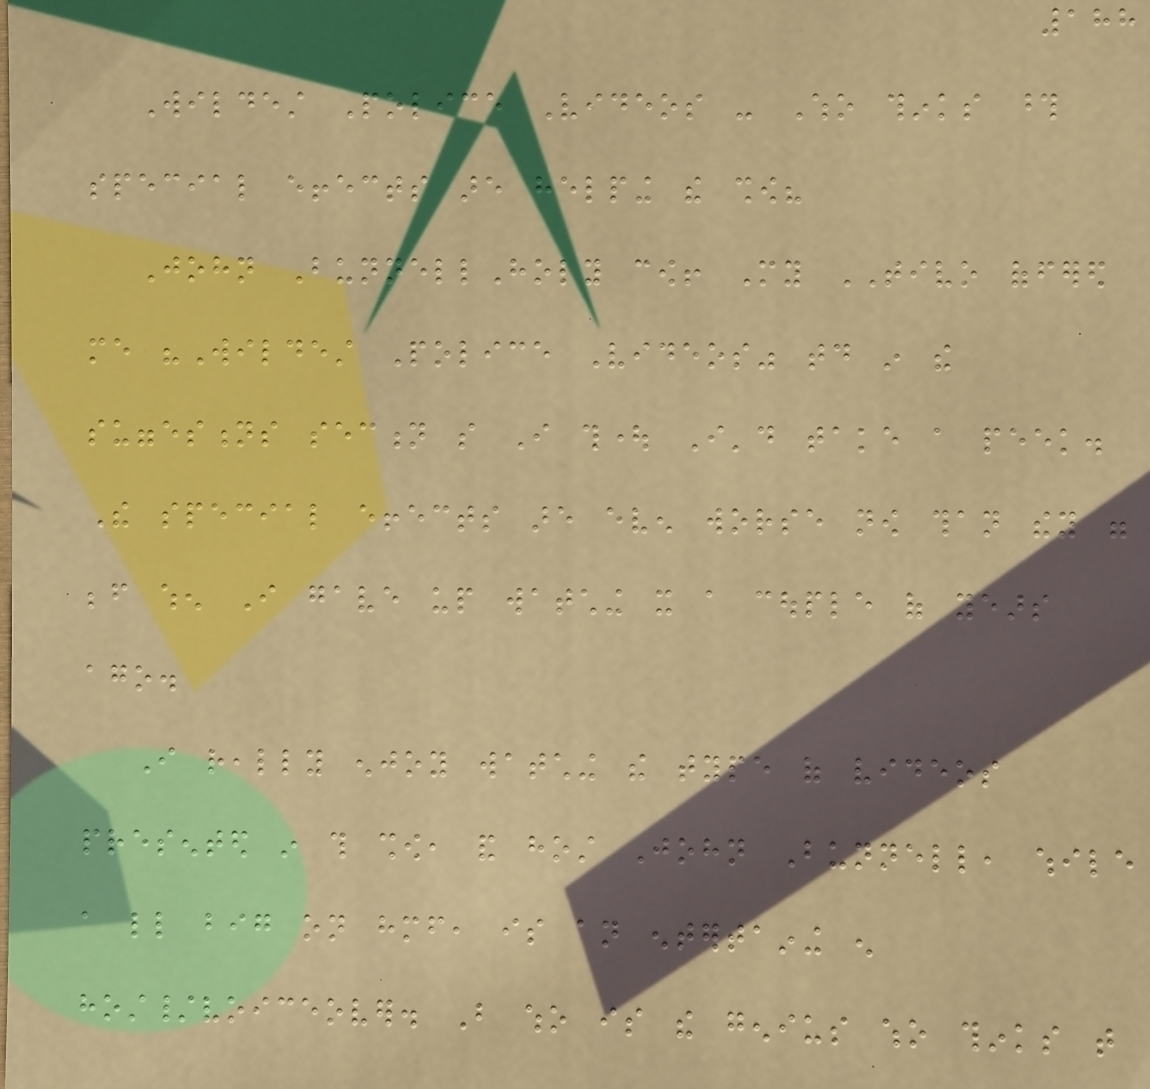188
Wildest Police Videos - Who thinks those
special effects are helping the show?
John BunnellHoly cow! My TIVO offered
me "Wildest Police Videos" today in the
suggestions section so I thought I'd take a peek.
The special effects are even worse now than they were
before when I gave up watching it a couple of years
ago.
I really enjoy watching the type of videos
presented in this show, and host John Bunnell, while
a little big on himself, is an entertaining enough
host/voiceover. But who is the genius who thinks that
